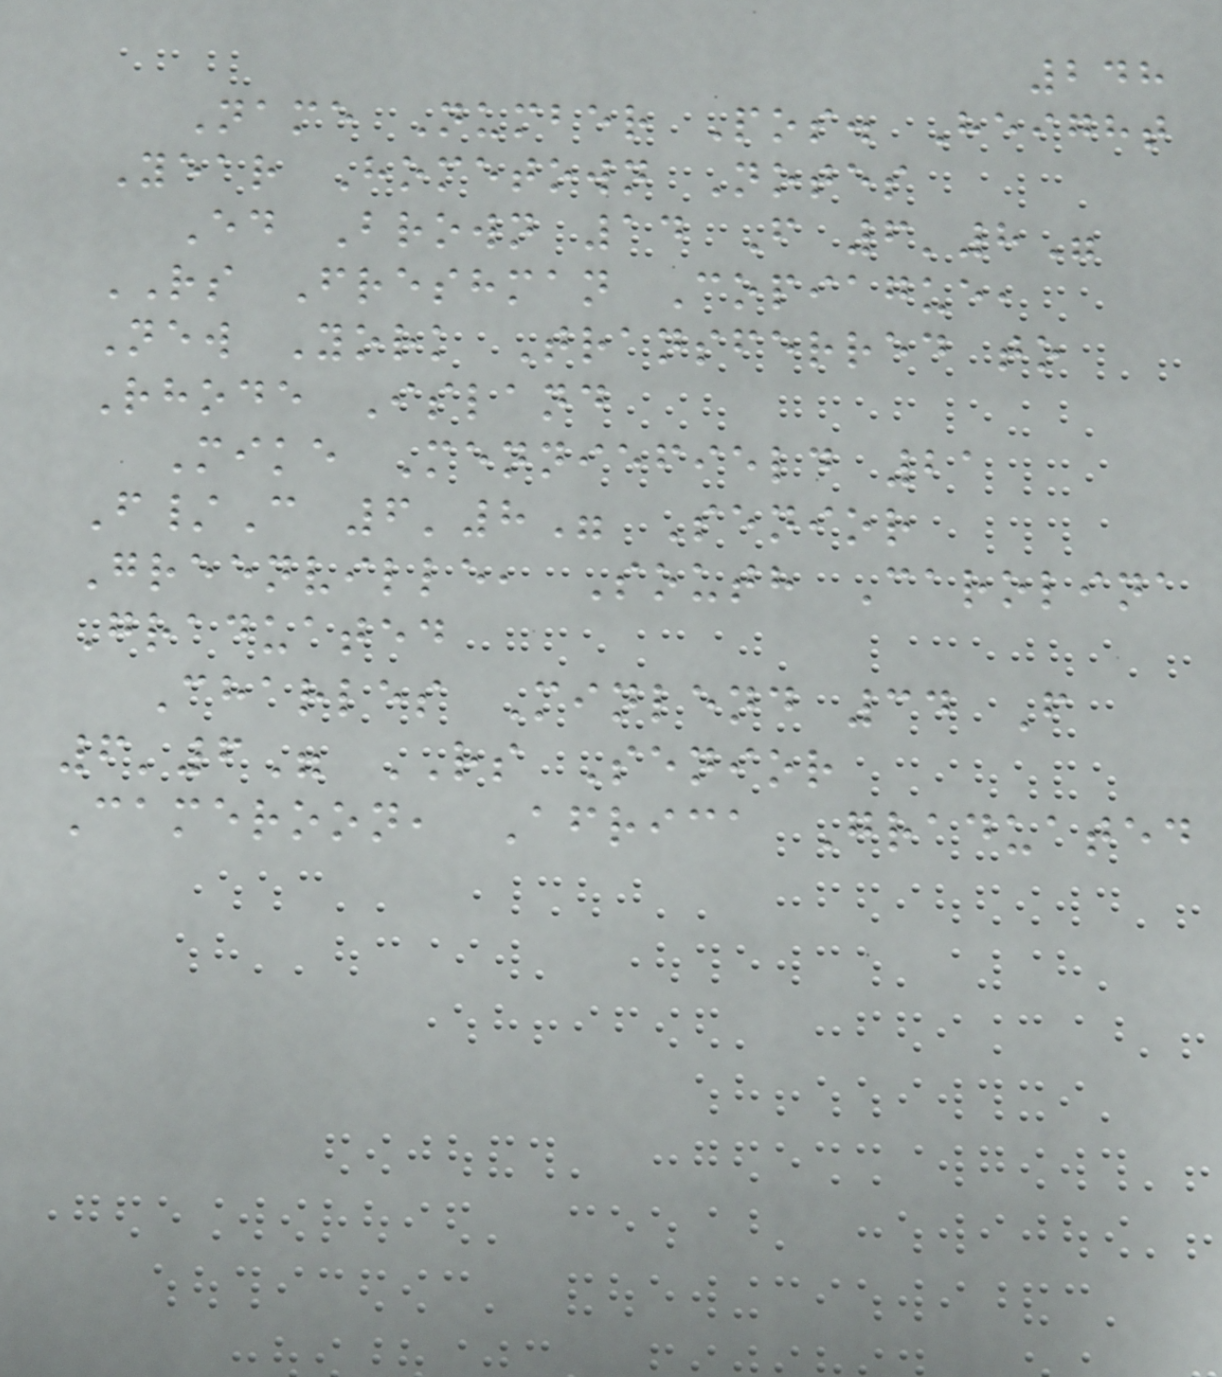248
Name Number Pos. Height
Year Hometown Notes
Ed Brown 14 F 6'8"
RS Freshman Copiague,
New York Transferred to
Rhode Island
Mike Menniefield 21
F/C 6'8" Senior
Greenville, South Carolina
Graduated
Charles Minlend 34 F
6'6" RS Senior
Cameroon, Africa Graduated
